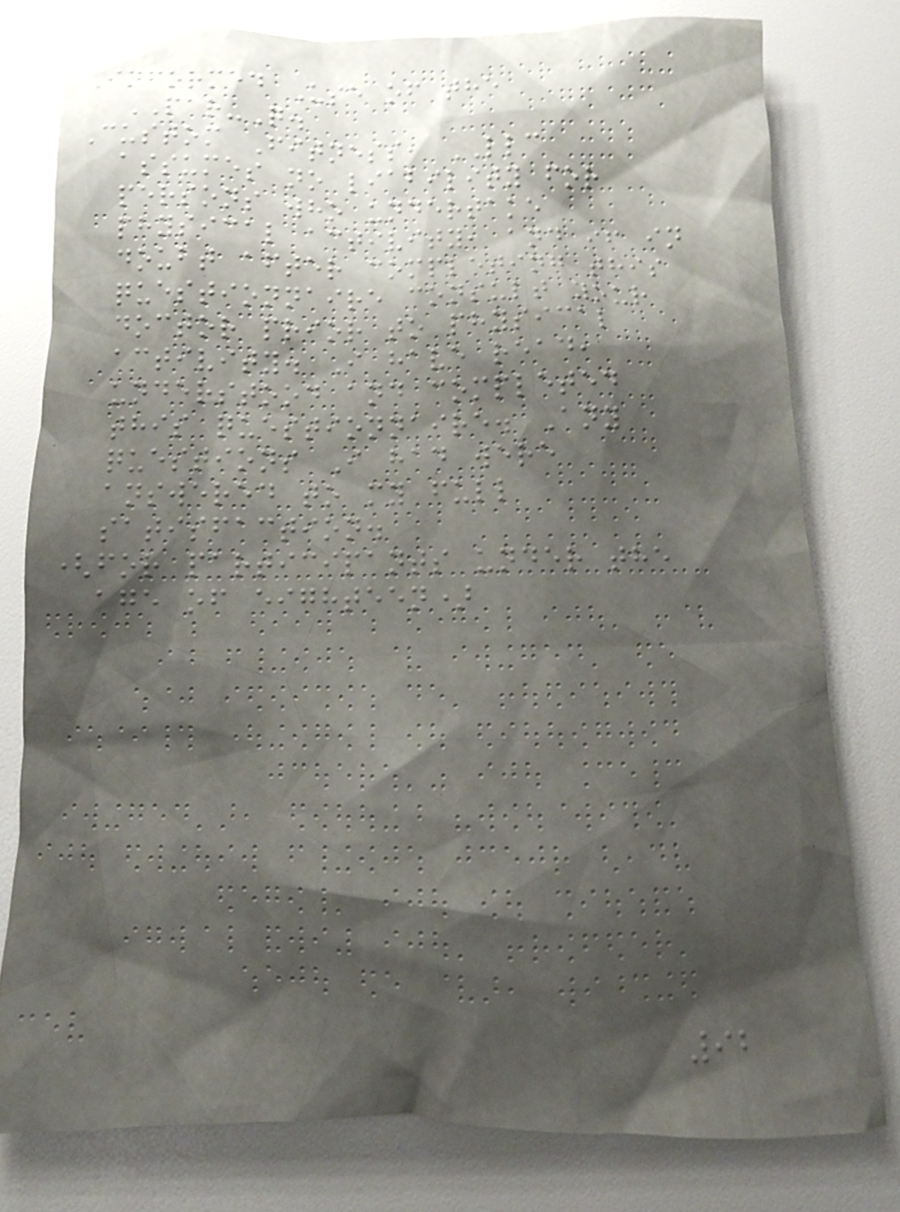Informed Use of the
PAR-Q.
Custom Fitness, LLC
assumes no liability for
persons who undertake
physical activity, and if in
doubt after completing this
questionnaire consult your
doctor prior to physical
activity. I have read,
understood and completed
this questionnaire. Any
questions I had were
answered to my full
satisfaction.
(for participants under the
age of eighteen)
92
